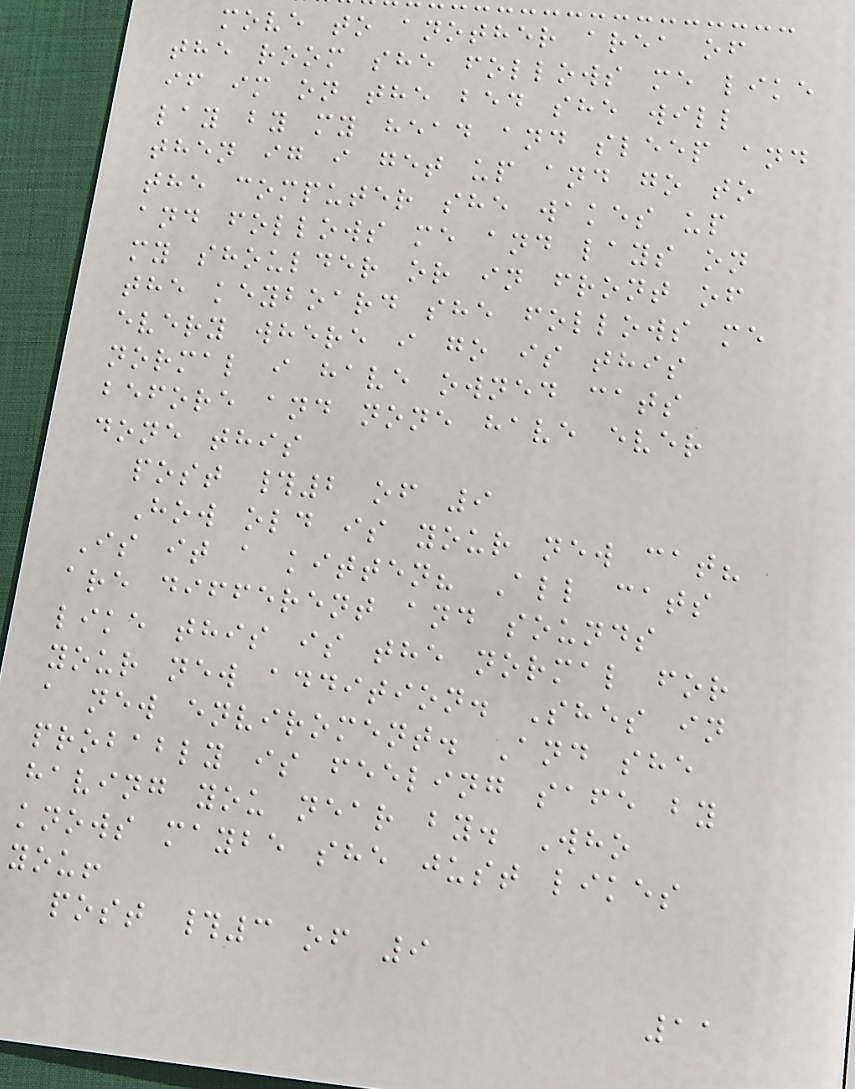move to another area of
the room she follows me like
if im on the bed she will
lay by my head and sleep and
then ig i get up and go to
the computer she wakes up
and follows me and lays on
my shoulder or in front of
the keyboard she follows me
every where i go is this
normal i have owned cats
before and none have ever
done this
post #2 of 9
How old is your new cat?
Is it a kitten? All cats
are different and sounds
like this is the normal for
your new addition. Shes in
a new enviroment. And she
probably is feeling safe by
having you near by. Who
knows maybe she just likes
you!
post #3 of 9
11
